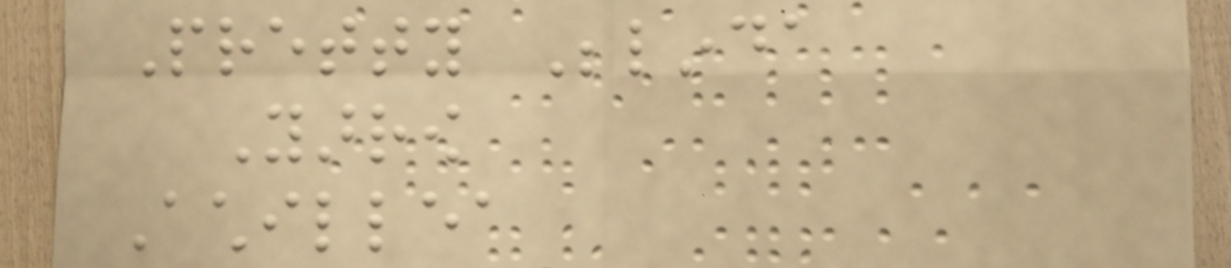Pretty Belinda
Yarrow
Achillea
